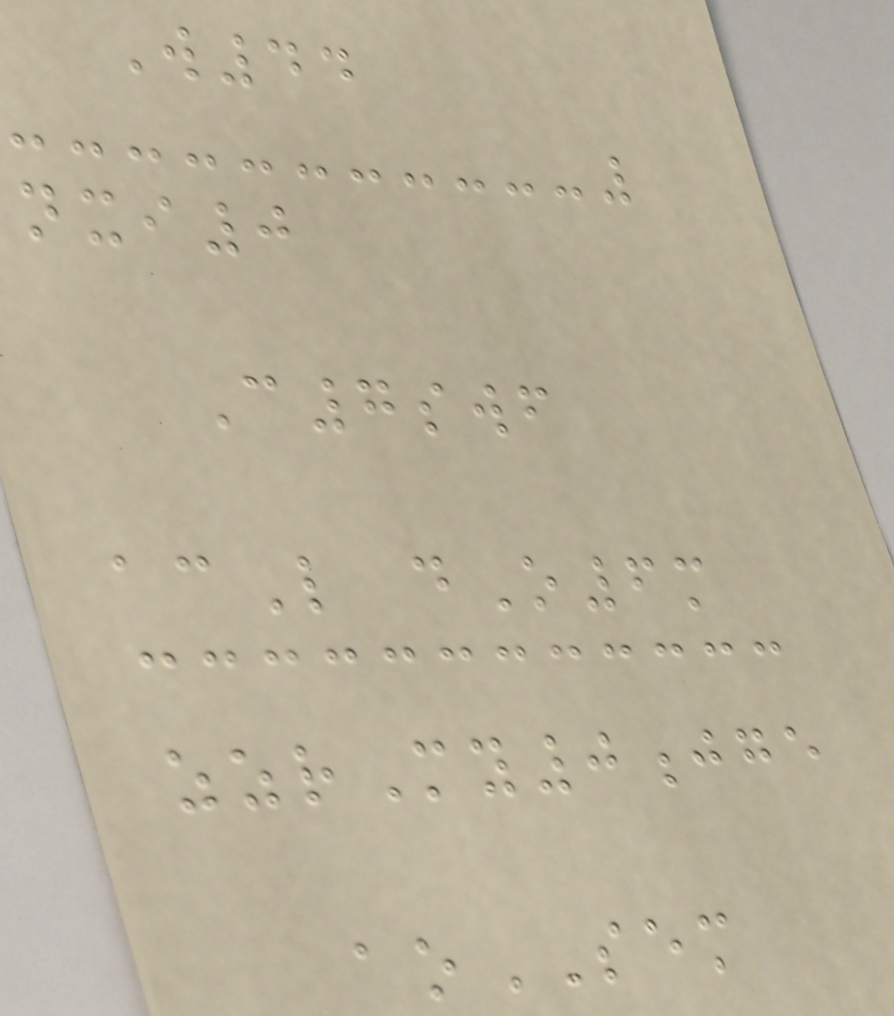W44
nxi0
C7swf
acL dO6m
zzrMy0jge
aoSEM
